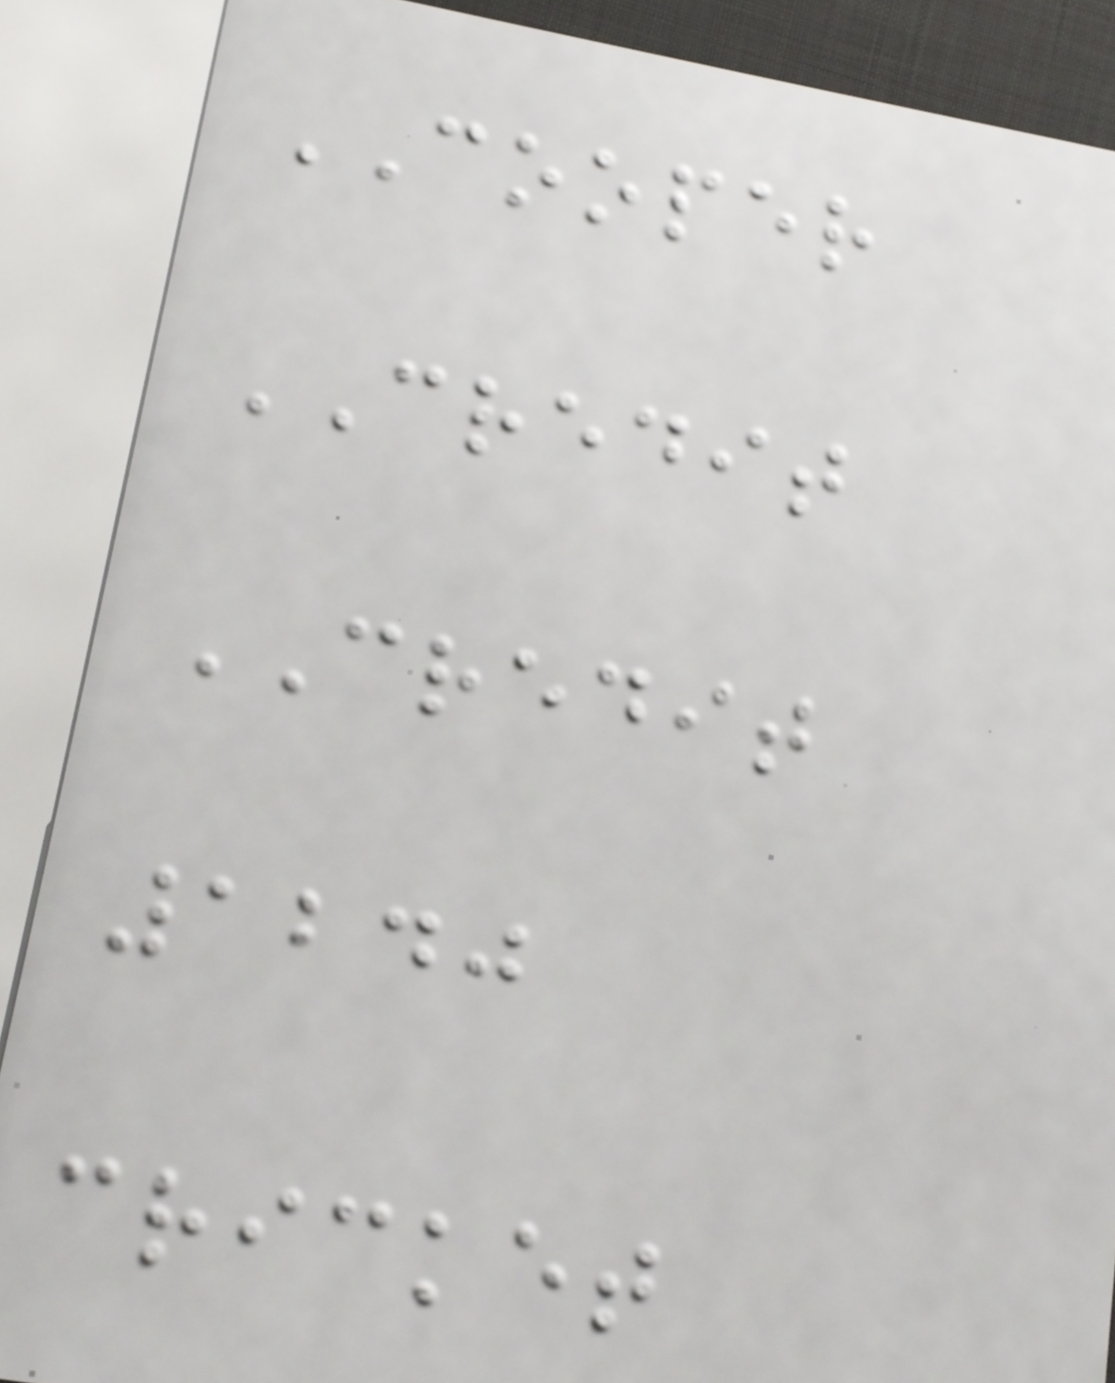COOPER
CREDIT
CREDIT
1240
cricket
